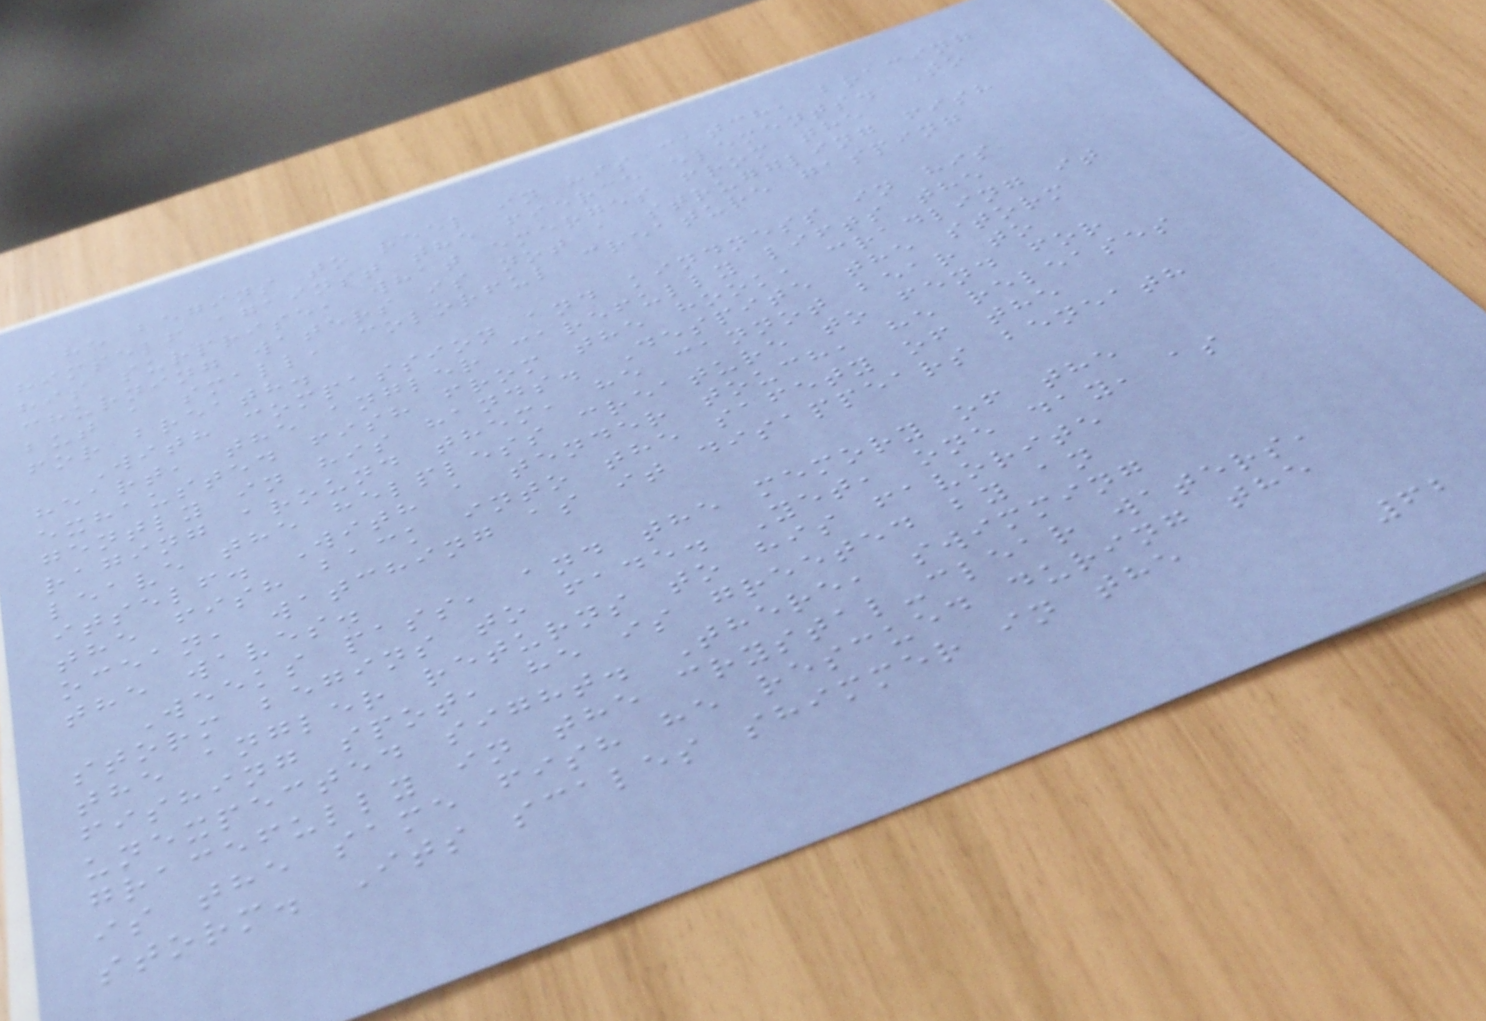he begins to reel in his catch, bracing
himself against the fierce elements. To
his surprise, what emerges from the
churning waters is not a struggling fish
but a small, colorful creature gasping
for breath.
With compassion and kindness in his
heart, the angler carefully lifts the
exhausted fish from the hook, cradling it
gently in his hands. Despite the storm
raging around them, he cannot bear to
leave the helpless creature to fend for
itself. With a tender touch, he releases
the fish back into the safety of the
ocean, watching as it disappears beneath
the waves.
Weeks pass, and the memory of the
storm begins to fade. Yet, one day, as
the angler returns to his favorite
fishing spot, he is greeted by an
unexpected sight. There, swimming
gracefully in the crystal-clear waters,
is the same fish he rescued during the
storm. Its scales shimmer in the
62
